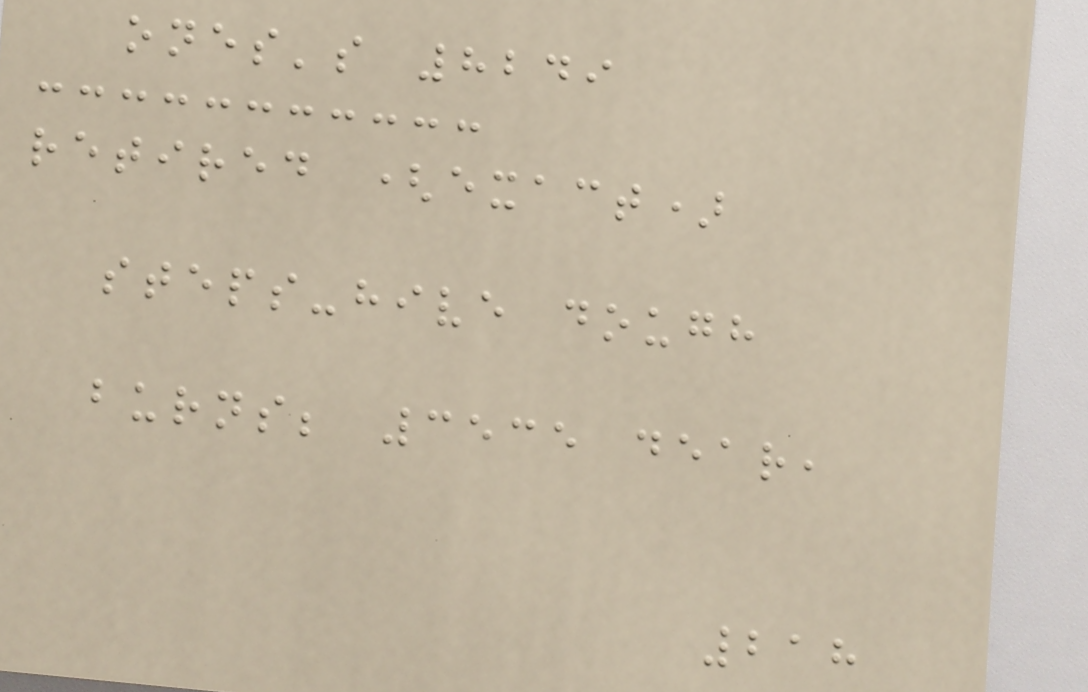ones's 8249
retired (exact)
steps-hive dough
burns; 3535 dear,
218
